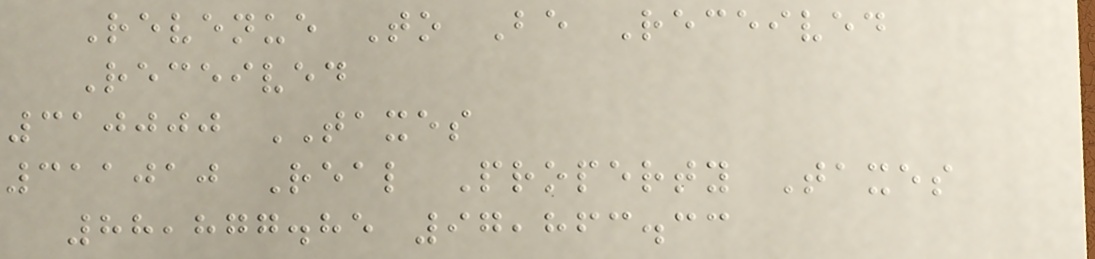Revenue To Be Received
Received
310000 TAXES
311010 Real Property Taxes
88,877.85 97,863.33
